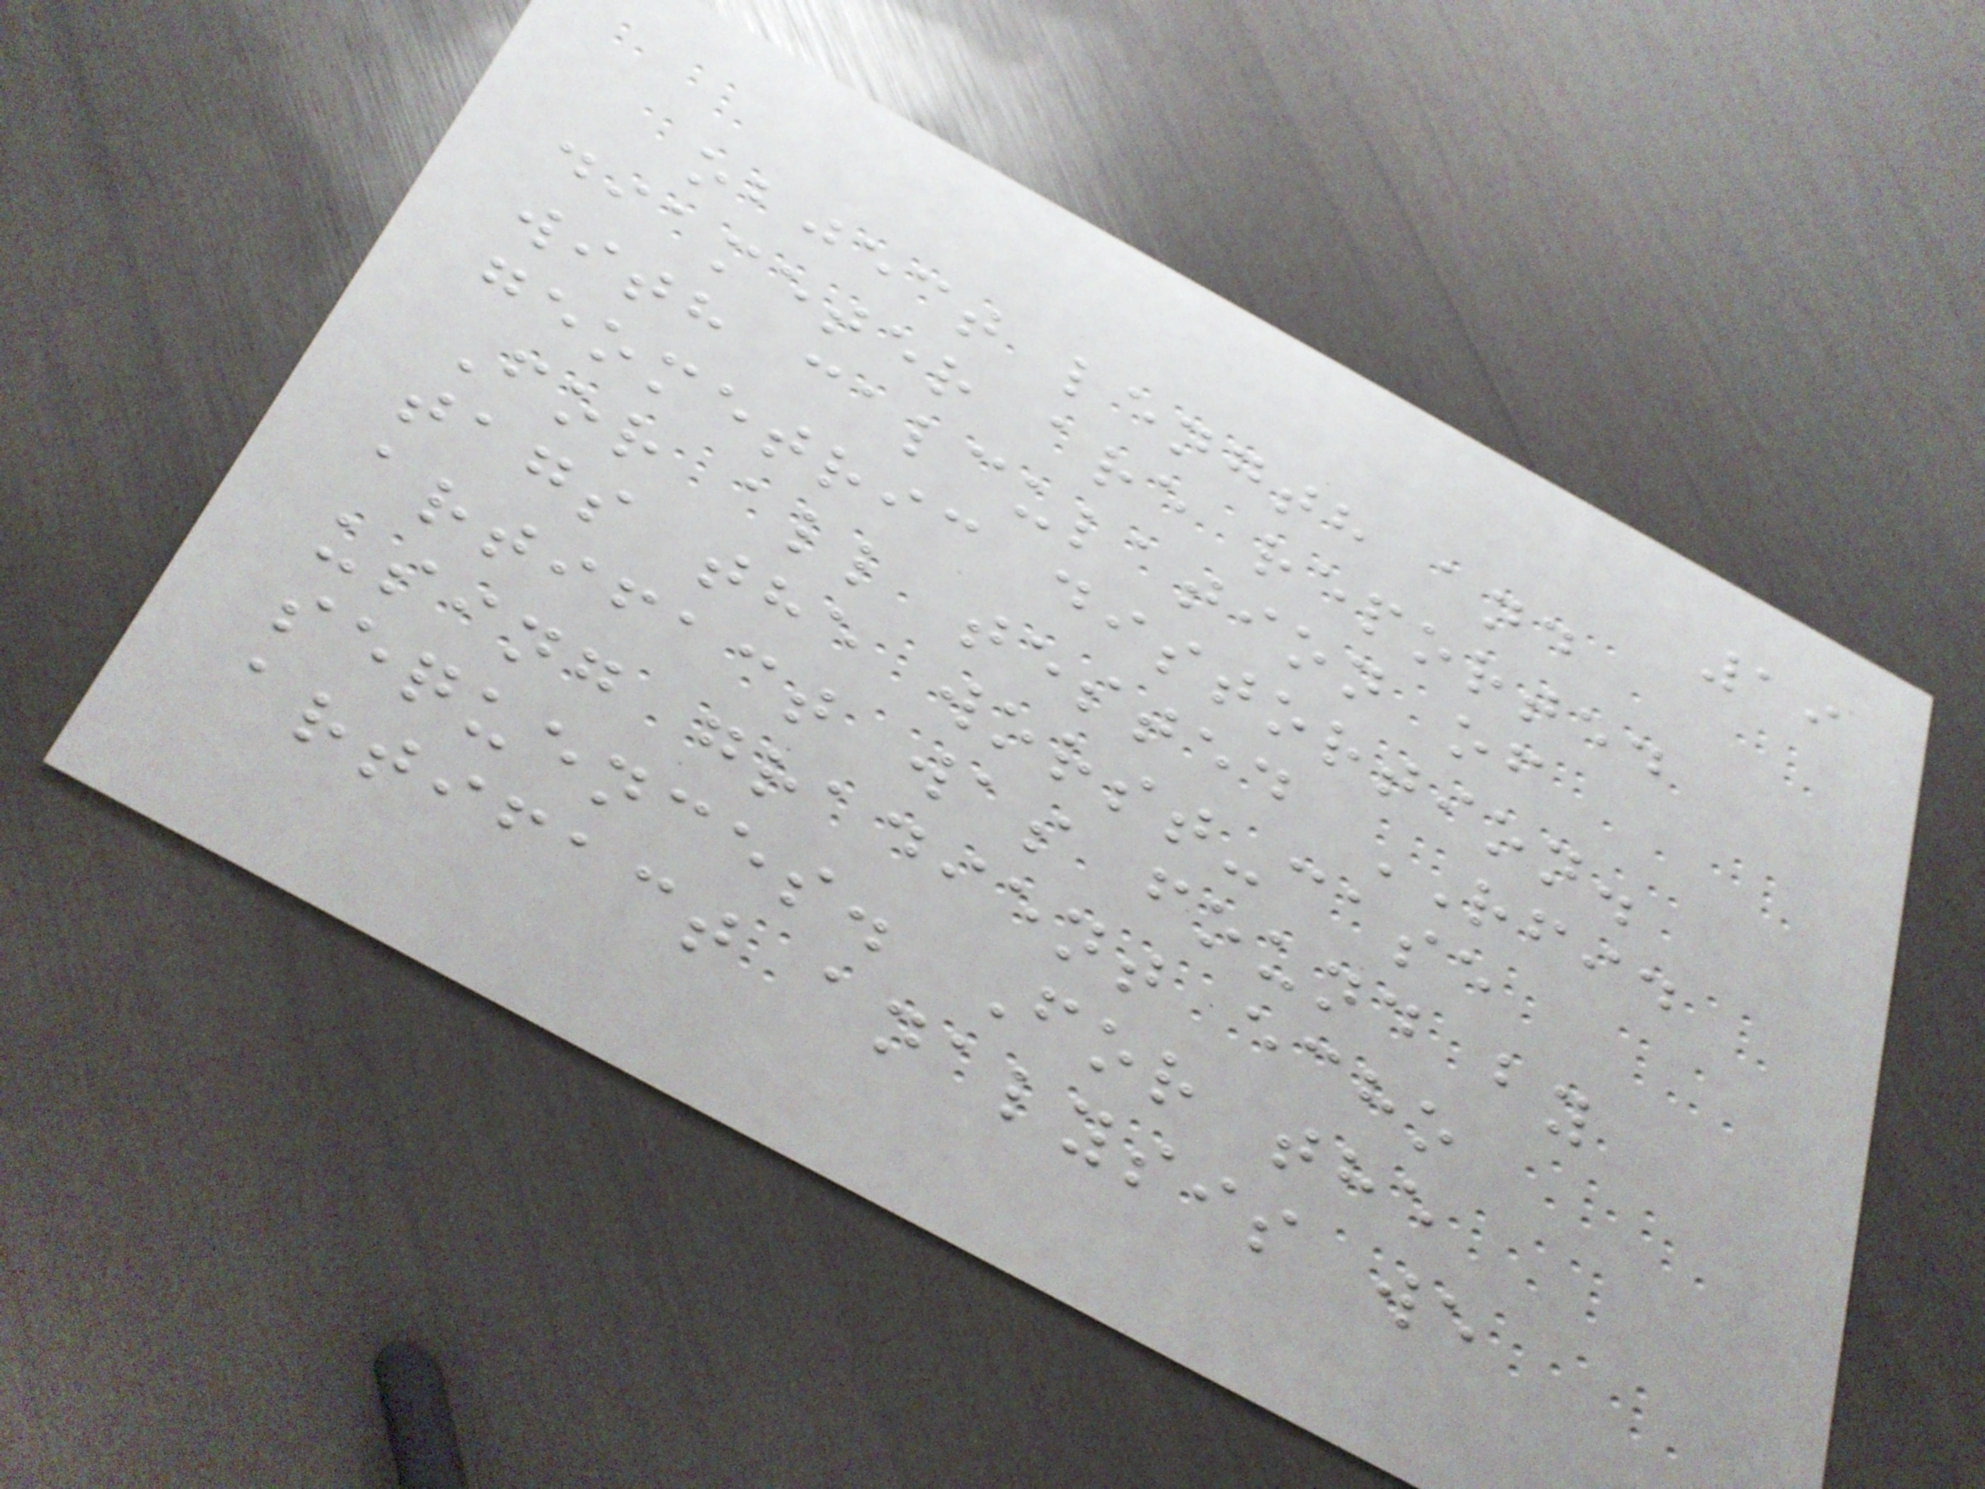19
object length and
diameter are reported
with calculation of
geometric distortion.
For all tested RFID
tags the worst-case
artifact was found by
using gradient echo
sequences. For the
artifact analysis we
